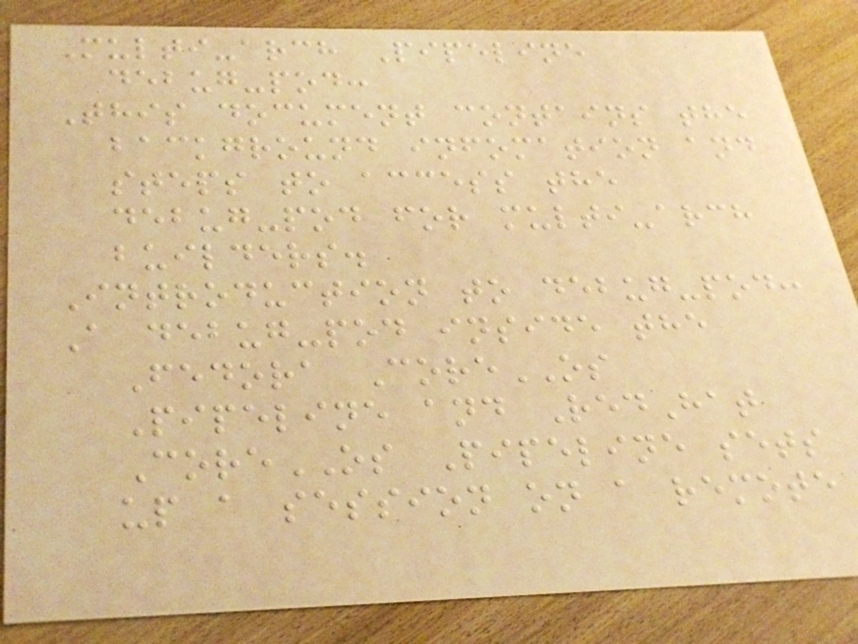Multi-arch Pipeline
debug-pod:
This document contains the
background infomation and
steps to access the
debug-pod for multi-arch
builders.
Introduction to debug-pod:
A debug-pod inside the
Fedora CoreOS
Pipeline and RedHat
CoreOS Pipeline sets
up a session on a remote
